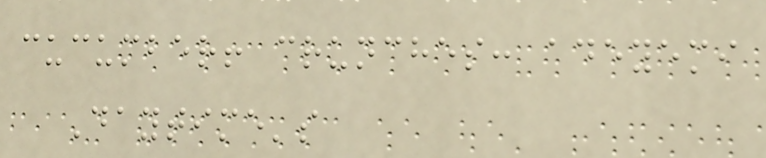cucumber! crunches: adeyemi
Daytime's
